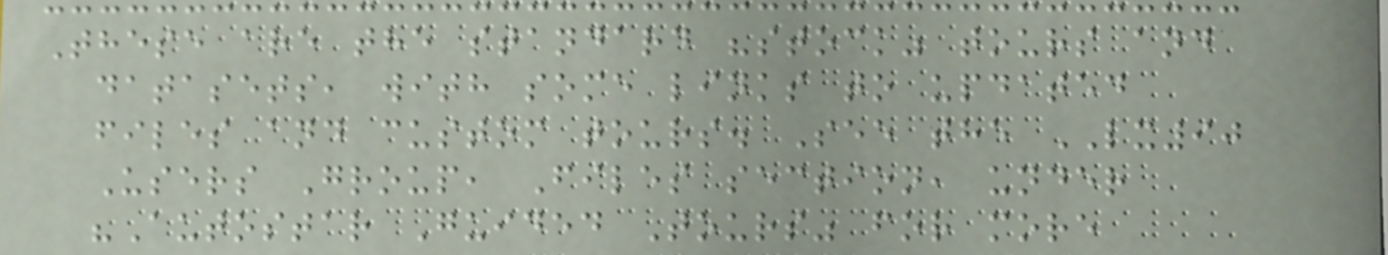These are the standard "stock" tours and
datasets, with some links to updated
files and custom tours. See the LX90
Users Group, Files section, under
"Autostar Guided Tours" for more
